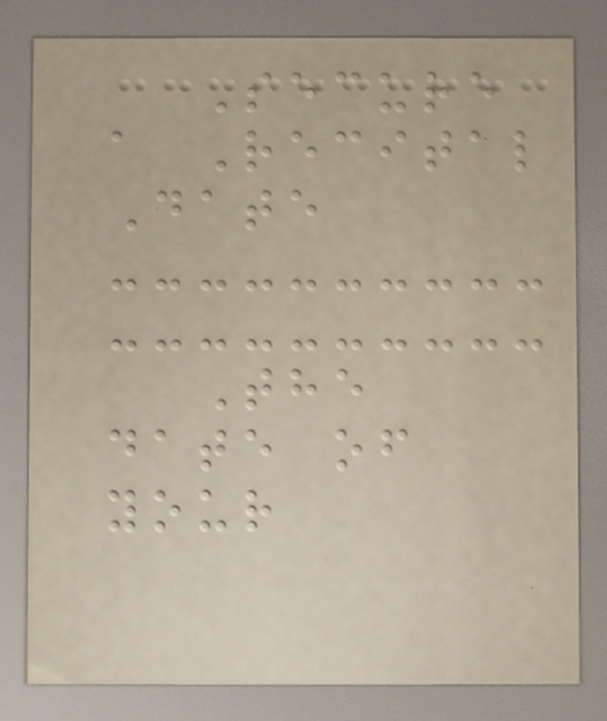Secure
a Recital
Date
The
date of
your
